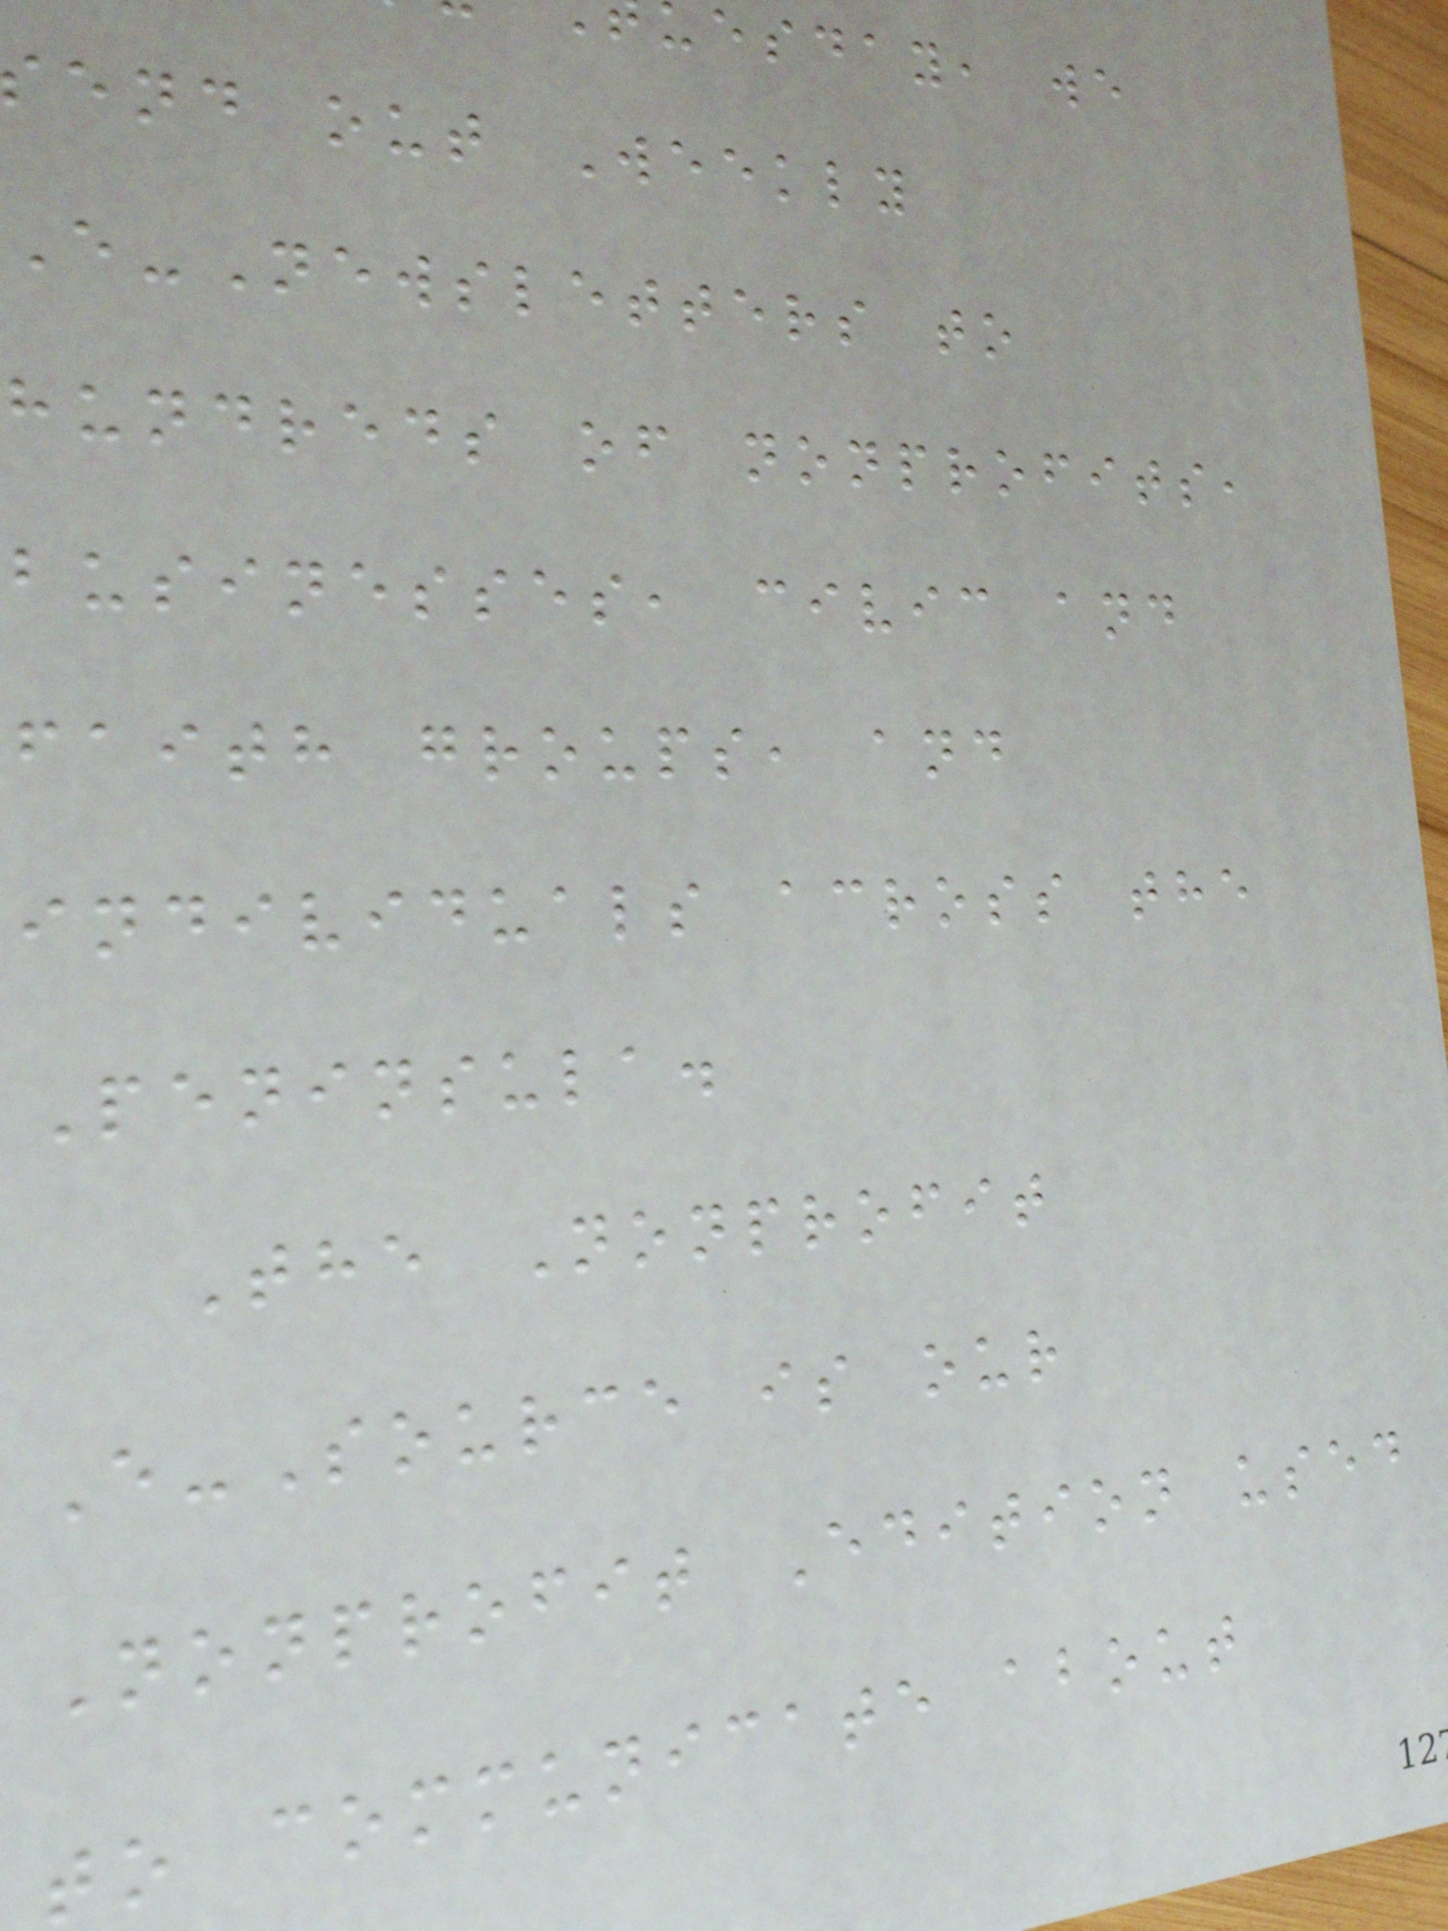esday, we
end out Weekly
E-Newsletters to
hundreds of nonprofits,
businesses, civic and
faith groups, and
individuals across the
Peninsula.
The Nonprofit
E-Source is our
Nonprofit Edition used
to communicate about
